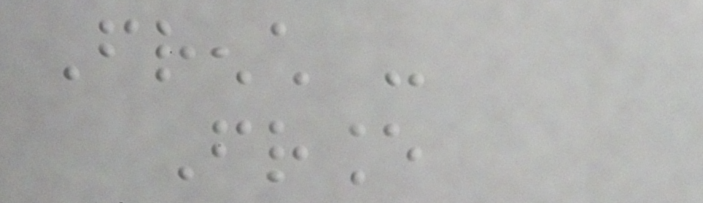French -
France
